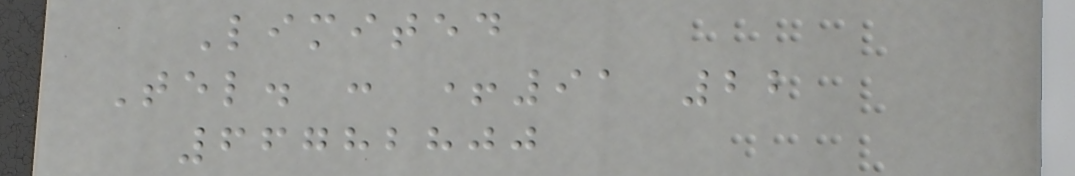Limited
Tel. : +91 22
66782800
